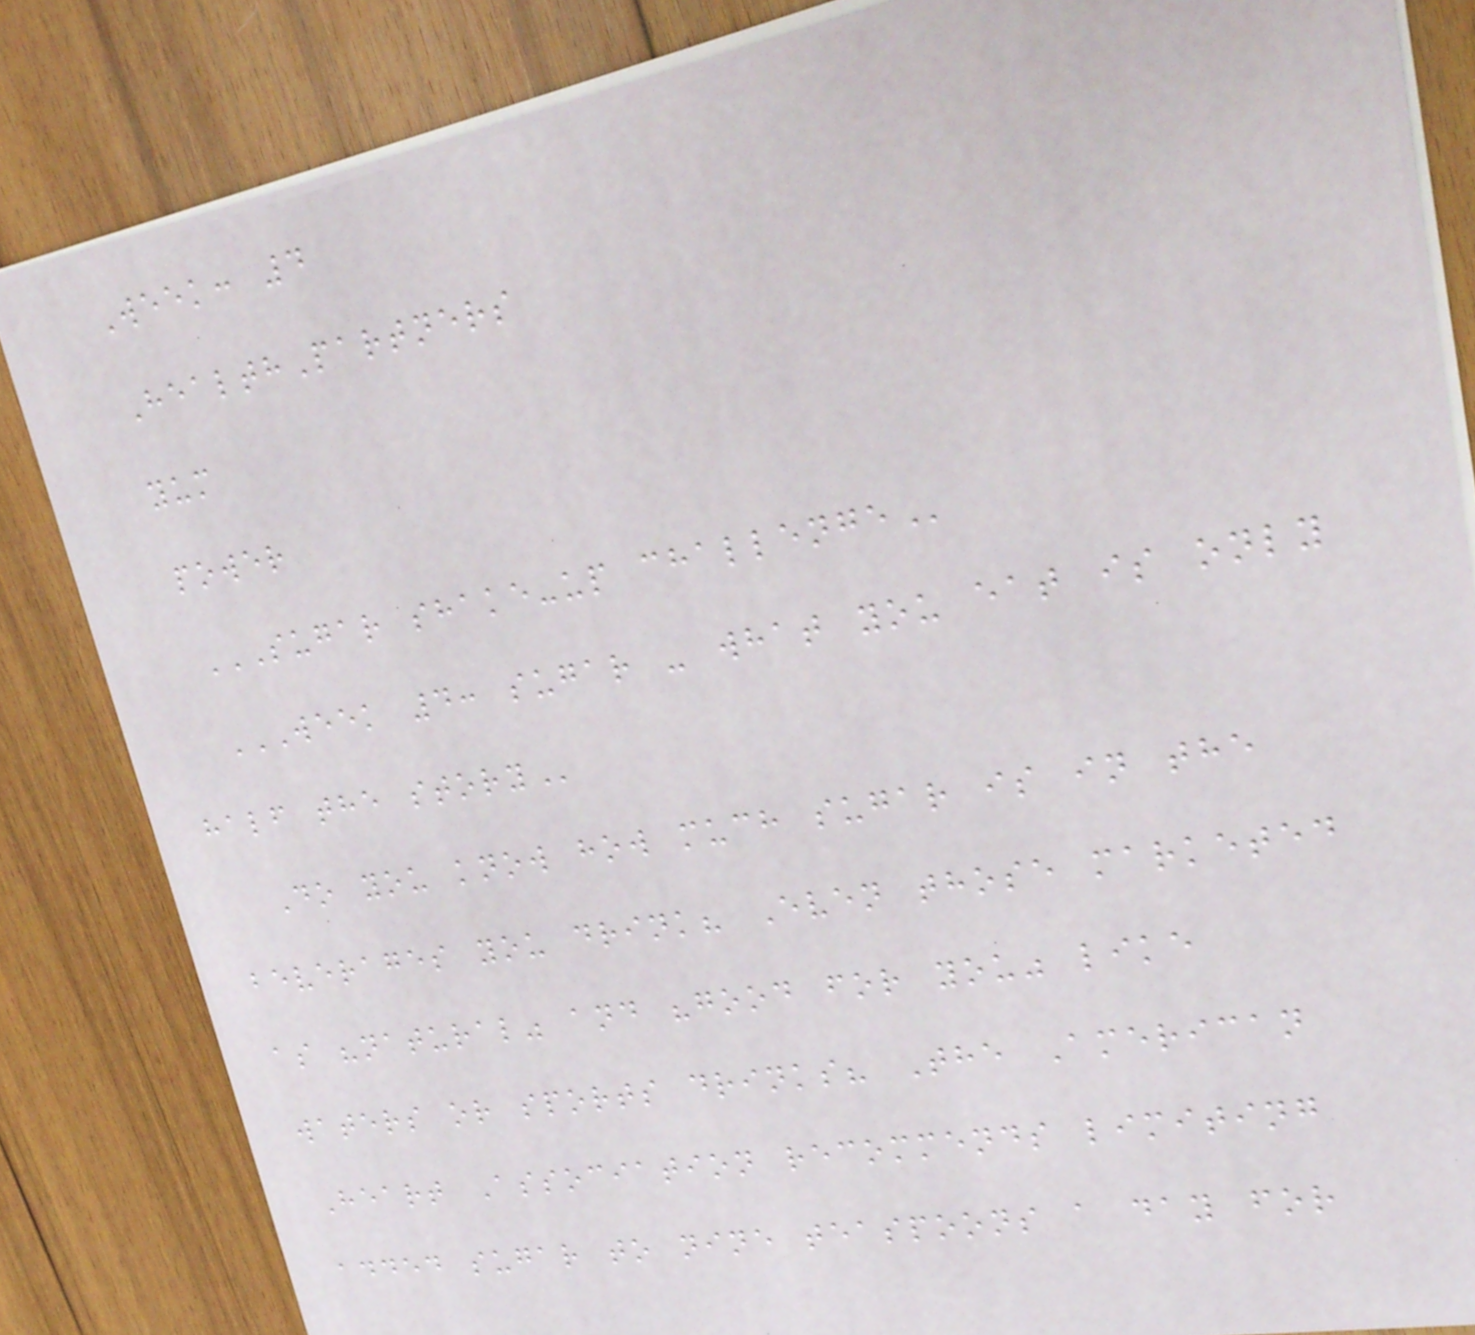Week: 4
HealthPartners
yum
power
SUGAR SHAKE-UP CHALLENGE
WEEK 4: SUGAR - WHAT YOU EAT IS ONLY
HALF THE STORY
Do you know how much sugar is in the
beverages you drink? Even those marketed
as "natural" and "good for you" like
waters or sports drinks? The American
Heart Association recommends limiting
added sugar to nine teaspoons a day for
